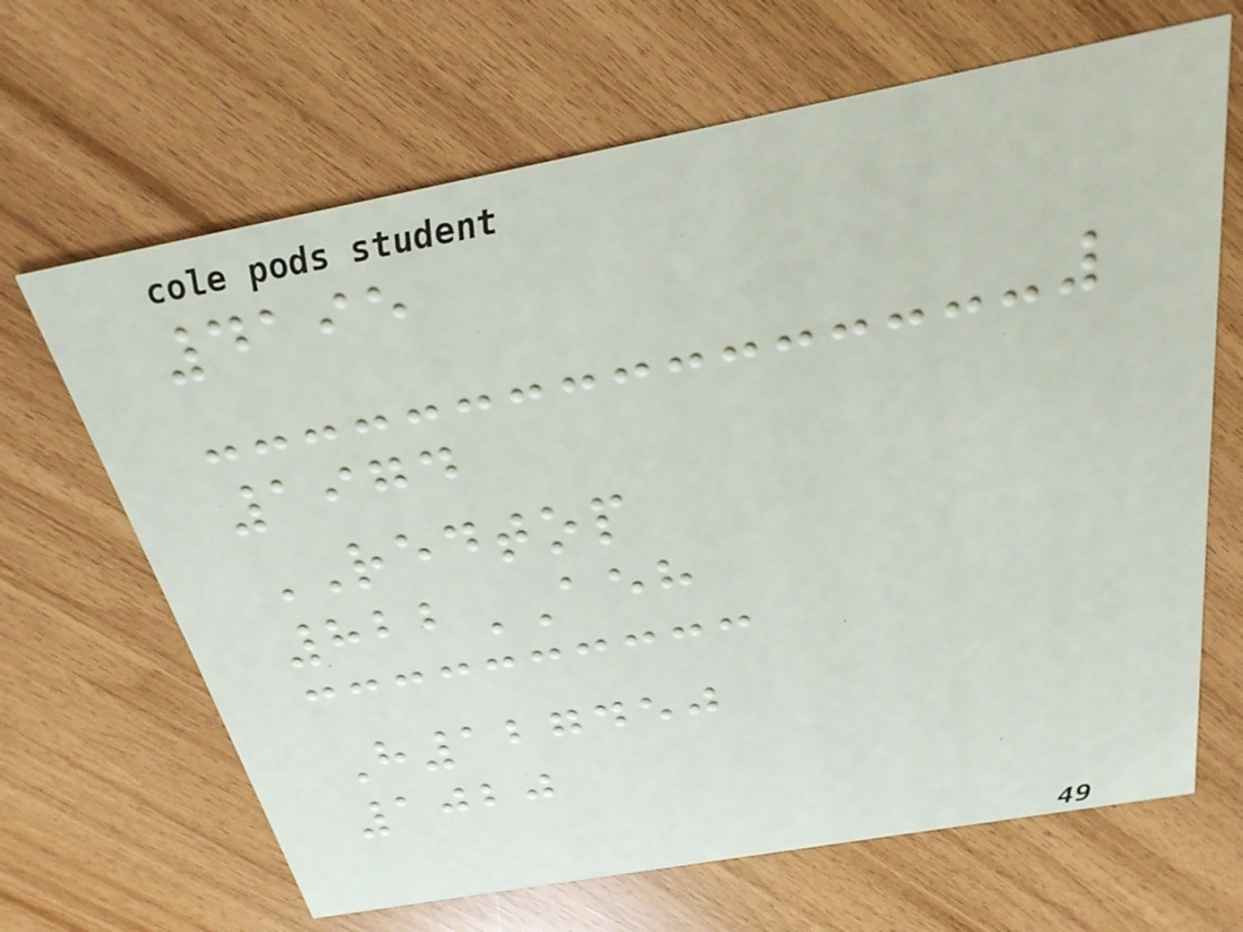4195
1974
REDTOP
822AEH
H127450
1020
